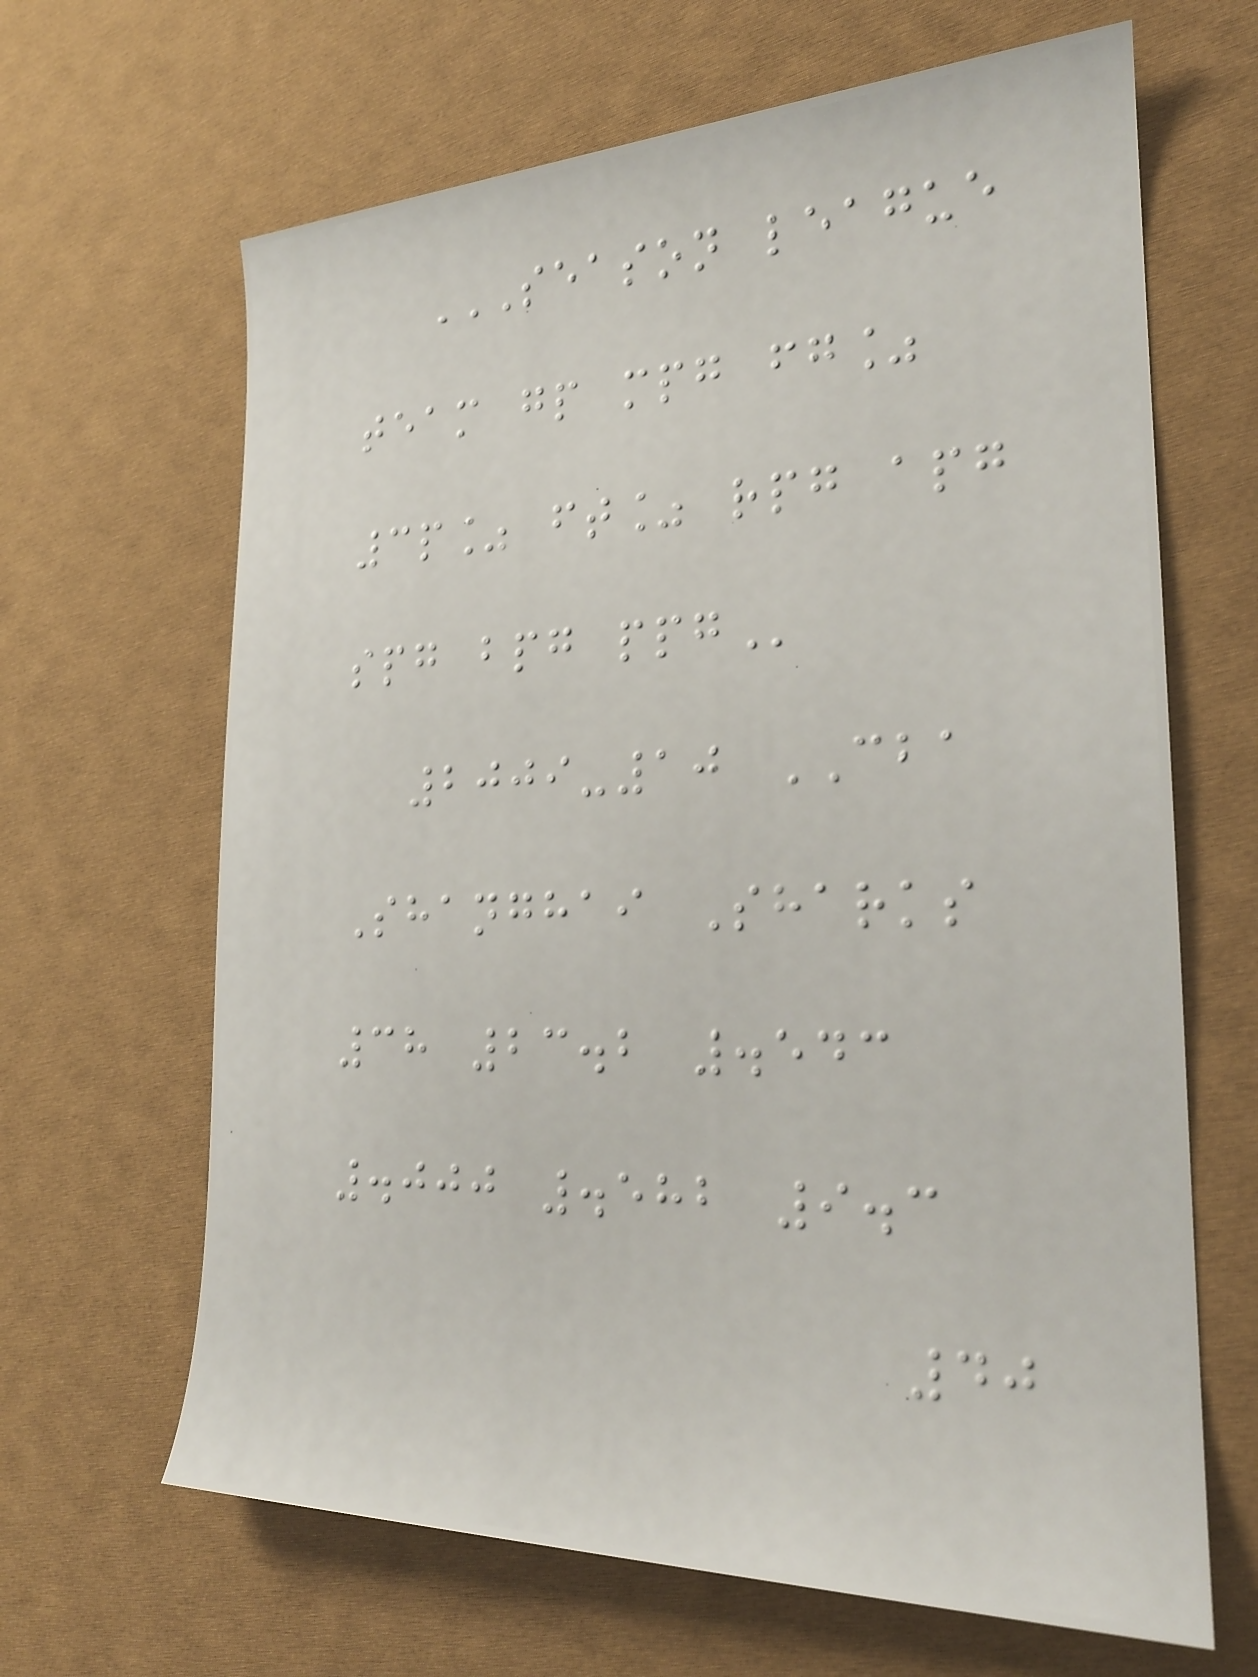SEASON LEAGUE
TEAM GP MPG FG%
3P% FT% RPG APG
SPG BPG PPG
2009-10 CBA
Shanghai Sharks
38 23.2 .543
.000 .582 9.3
40
